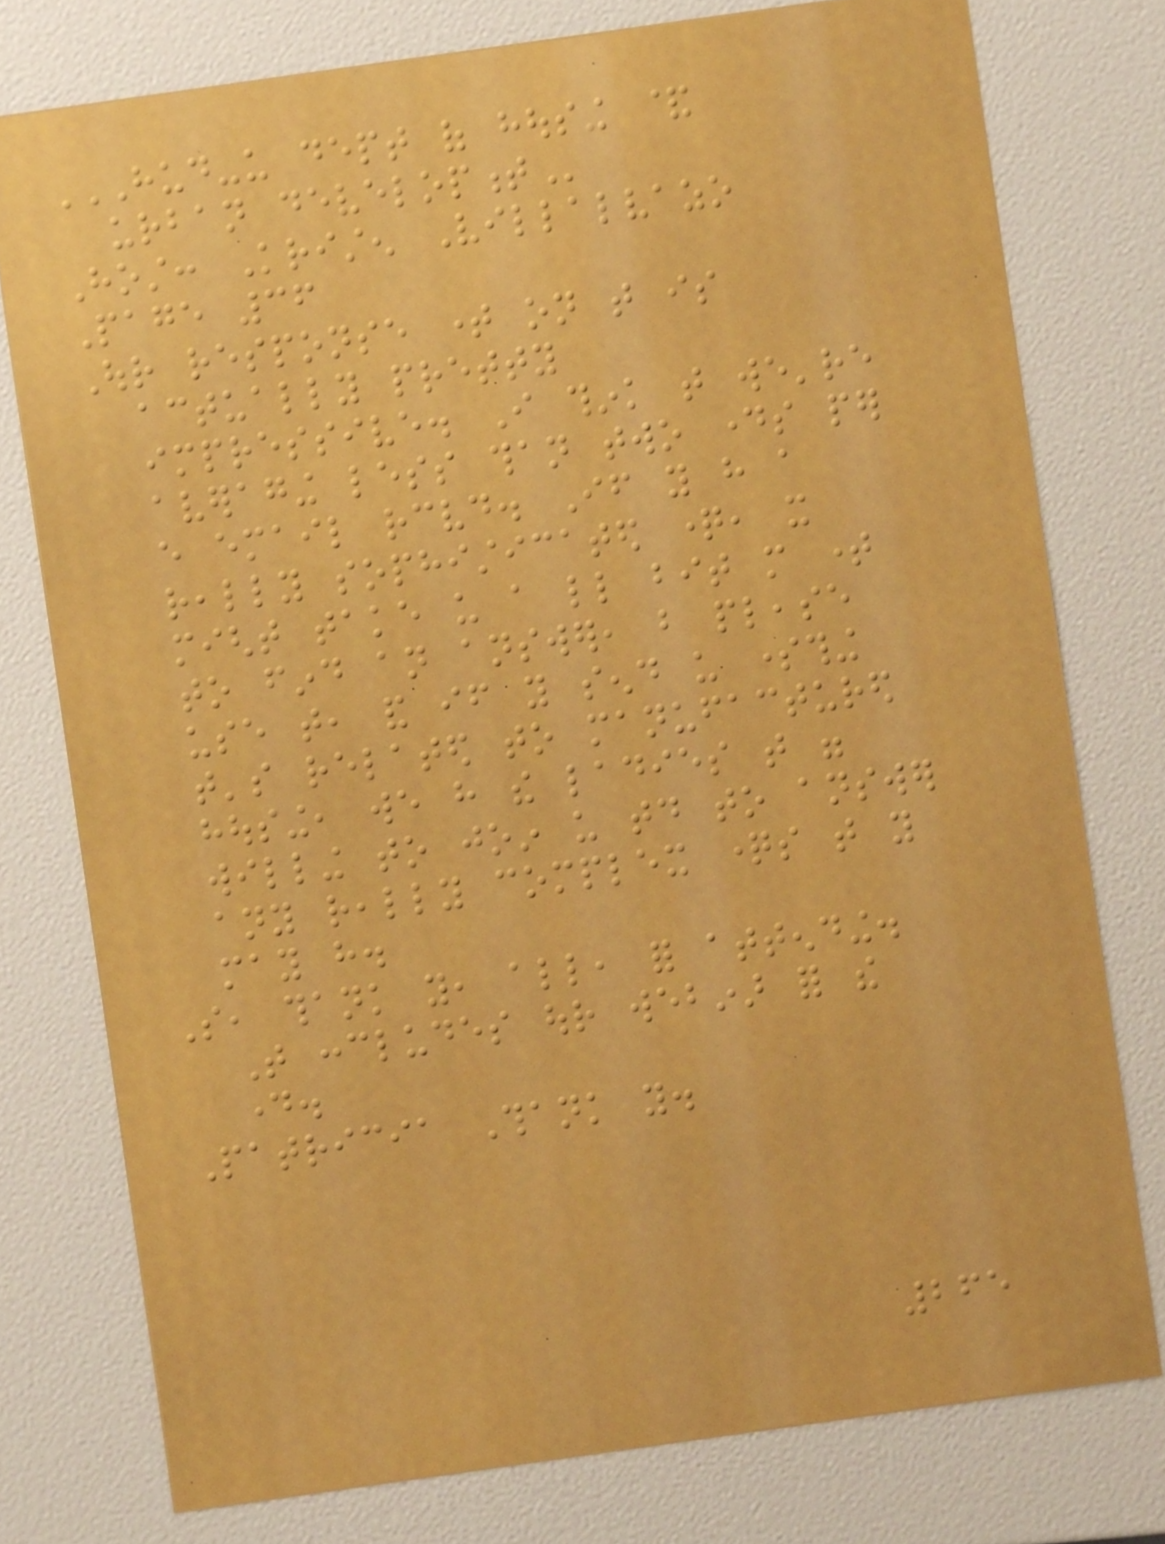HUD-US DEPT OF HOUSING &
URBAN DEVELOPMENT
Host: Kristen Villalvazo
Page 36
Our response time on that is
actually pretty
impressive. I think that we're
averaging less than two days per
every email received. If you have a
really sophisticated question, it
might take us a little bit more time
to find an answer, but please
use that, and if you send us something
that's related to manufactured
housing, we have the ladies that were
willing to join us today to answer
any really complex questions that you
may have.
So, thank you, all, for attending.
That concludes our webinar for the
day.
Patricia Thank you.
265
